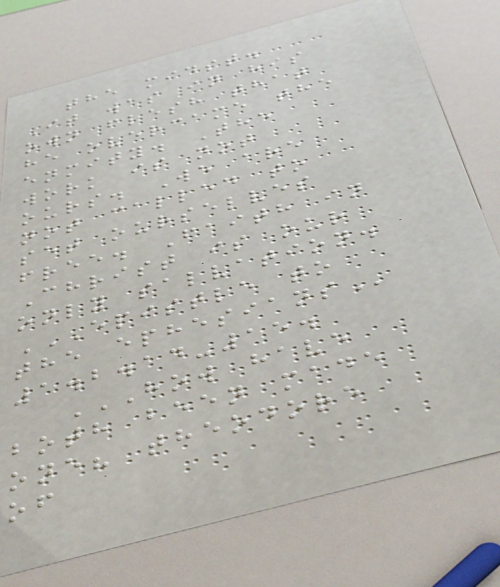the midst.
It was in his
own flesh that
he overcame the
enmity. The
work is not
ours. We are
not called to
set ourselves
free. Faith in
Christ is our
only salvation.
EPISTLE TO
THE EPHESIANS
1.2.14-15.
HOW HAVE
BOTH BEEN MADE
ONE? THEODORE
OF
